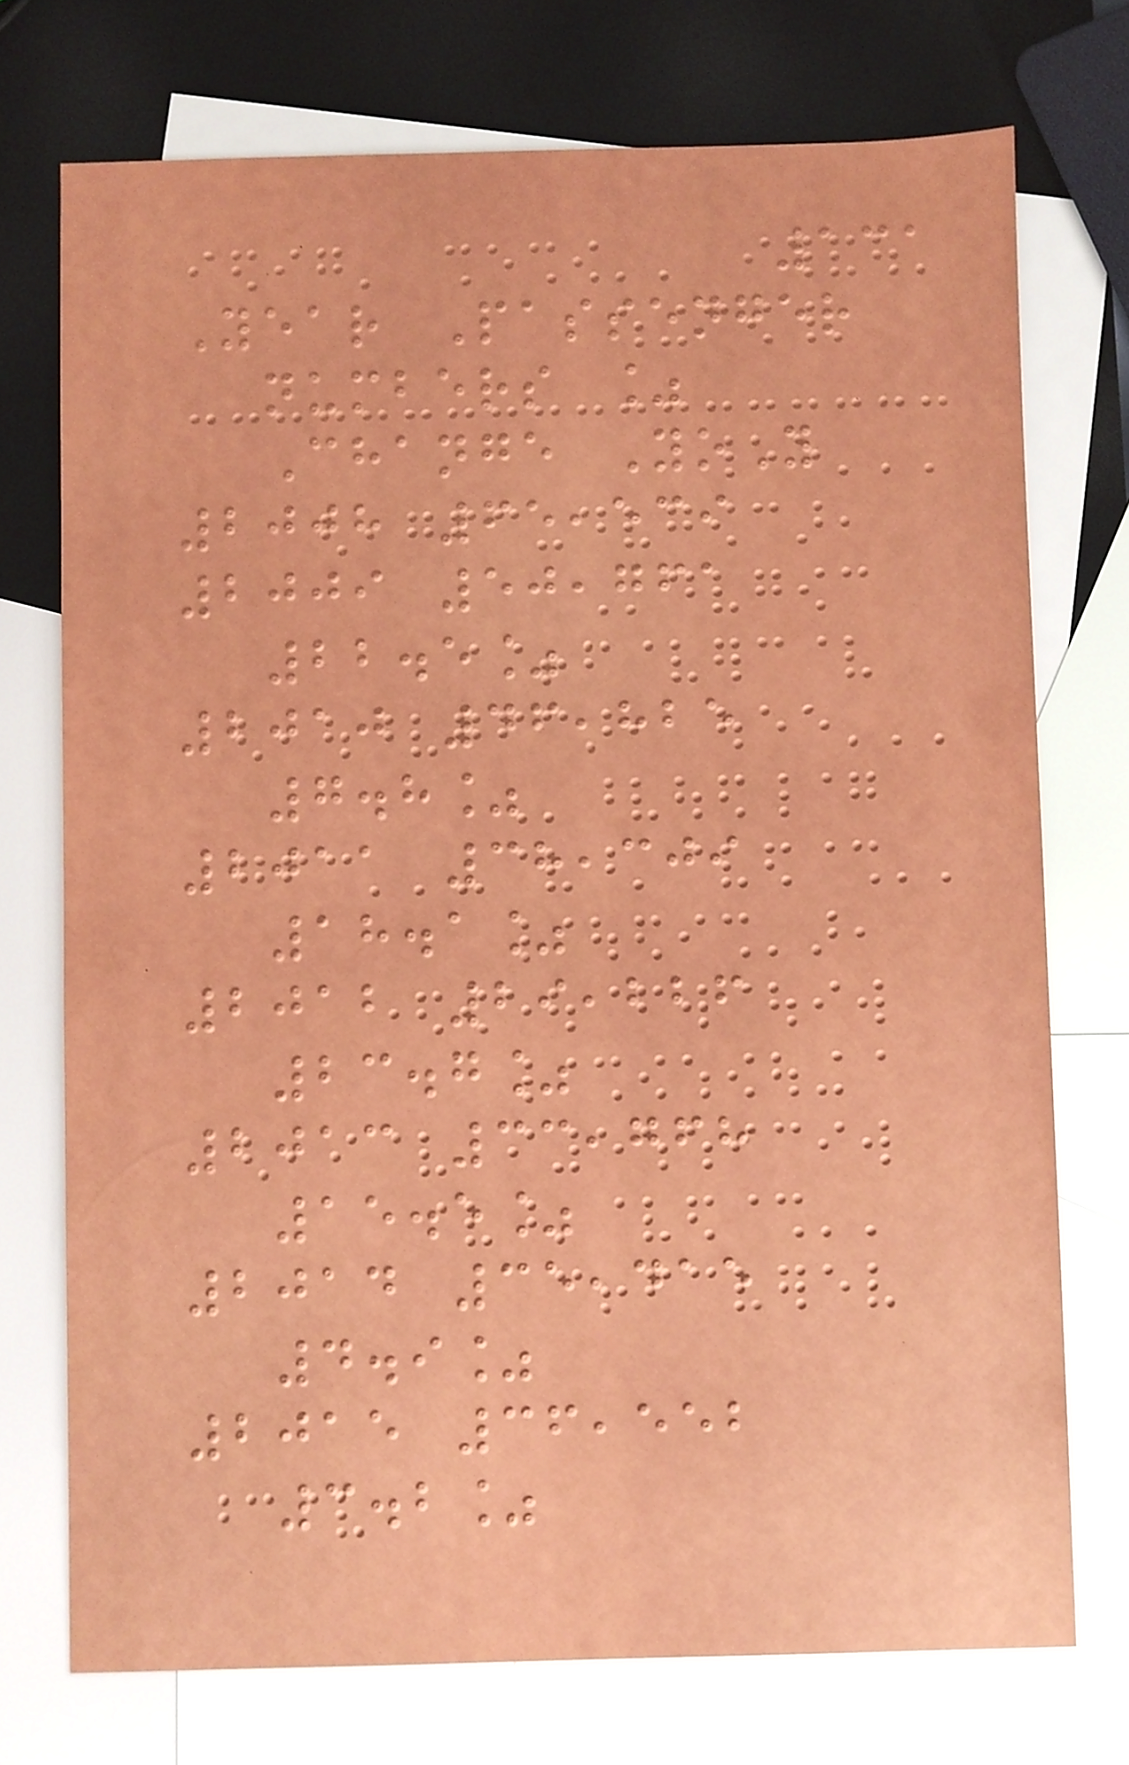131
Year Passenger
numbers %
Change YoY
2008 65,539
2009 50,761
22.5%
2010 46,825
7.8%
2011 38,309
18.1%
2012 29,226
23.7%
2013 33,768
15.5%
2014 35,415
4.9%
2015 36,552
3.2%
